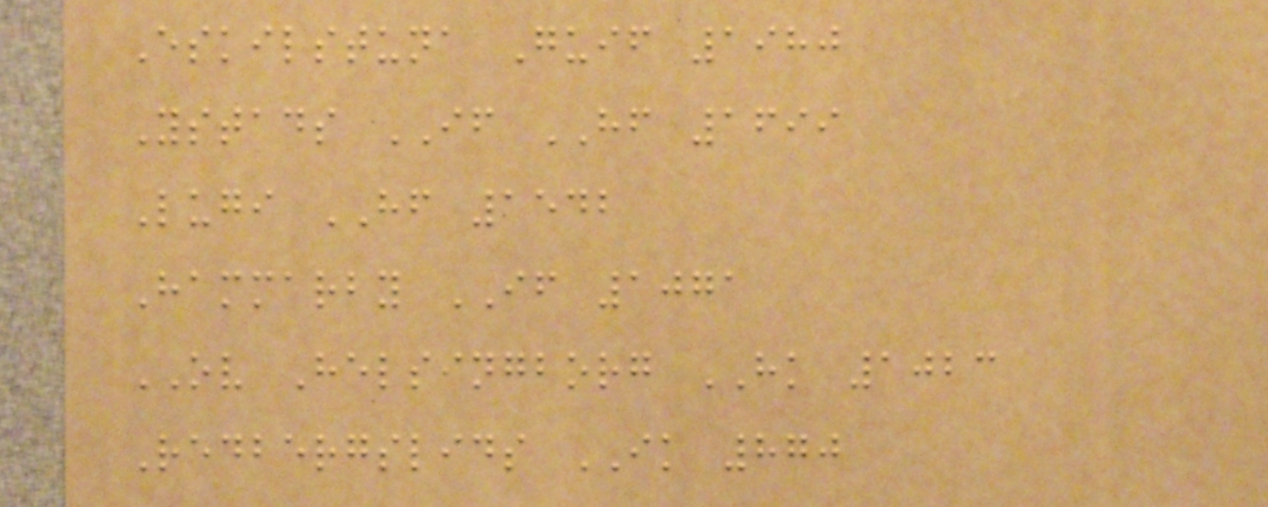Eskilstuna Guif 1980
Ystads IF HF 1699
Lugi HF 1542
Hammarby IF 1071
OV Helsingborg HK 1023
Redbergslids IK 870
